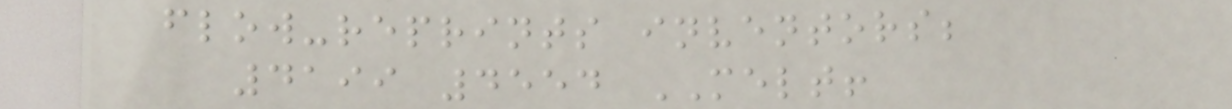flow-reprints inventors;
4199 4554 MELT!
